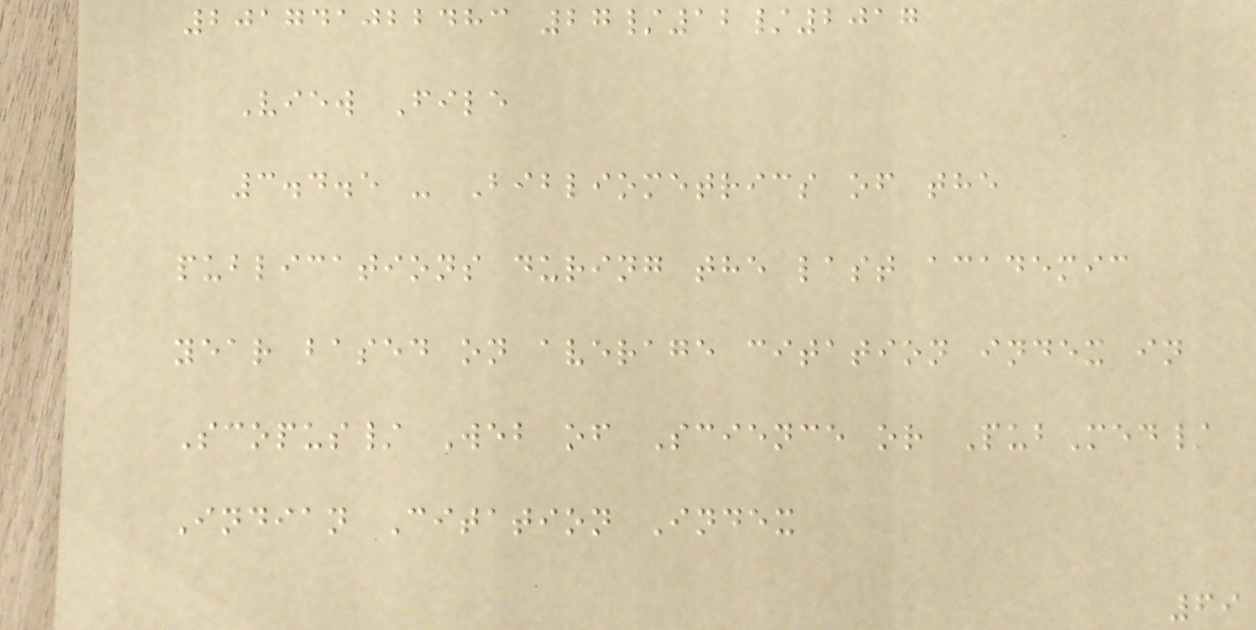201741022483 27/12/2017
View File
3.4.5 - Bibliometrics of the
publications during the last academic
year based on average citation index in
Scopus/ Web of Science or PubMed/
Indian Citation Index
69
